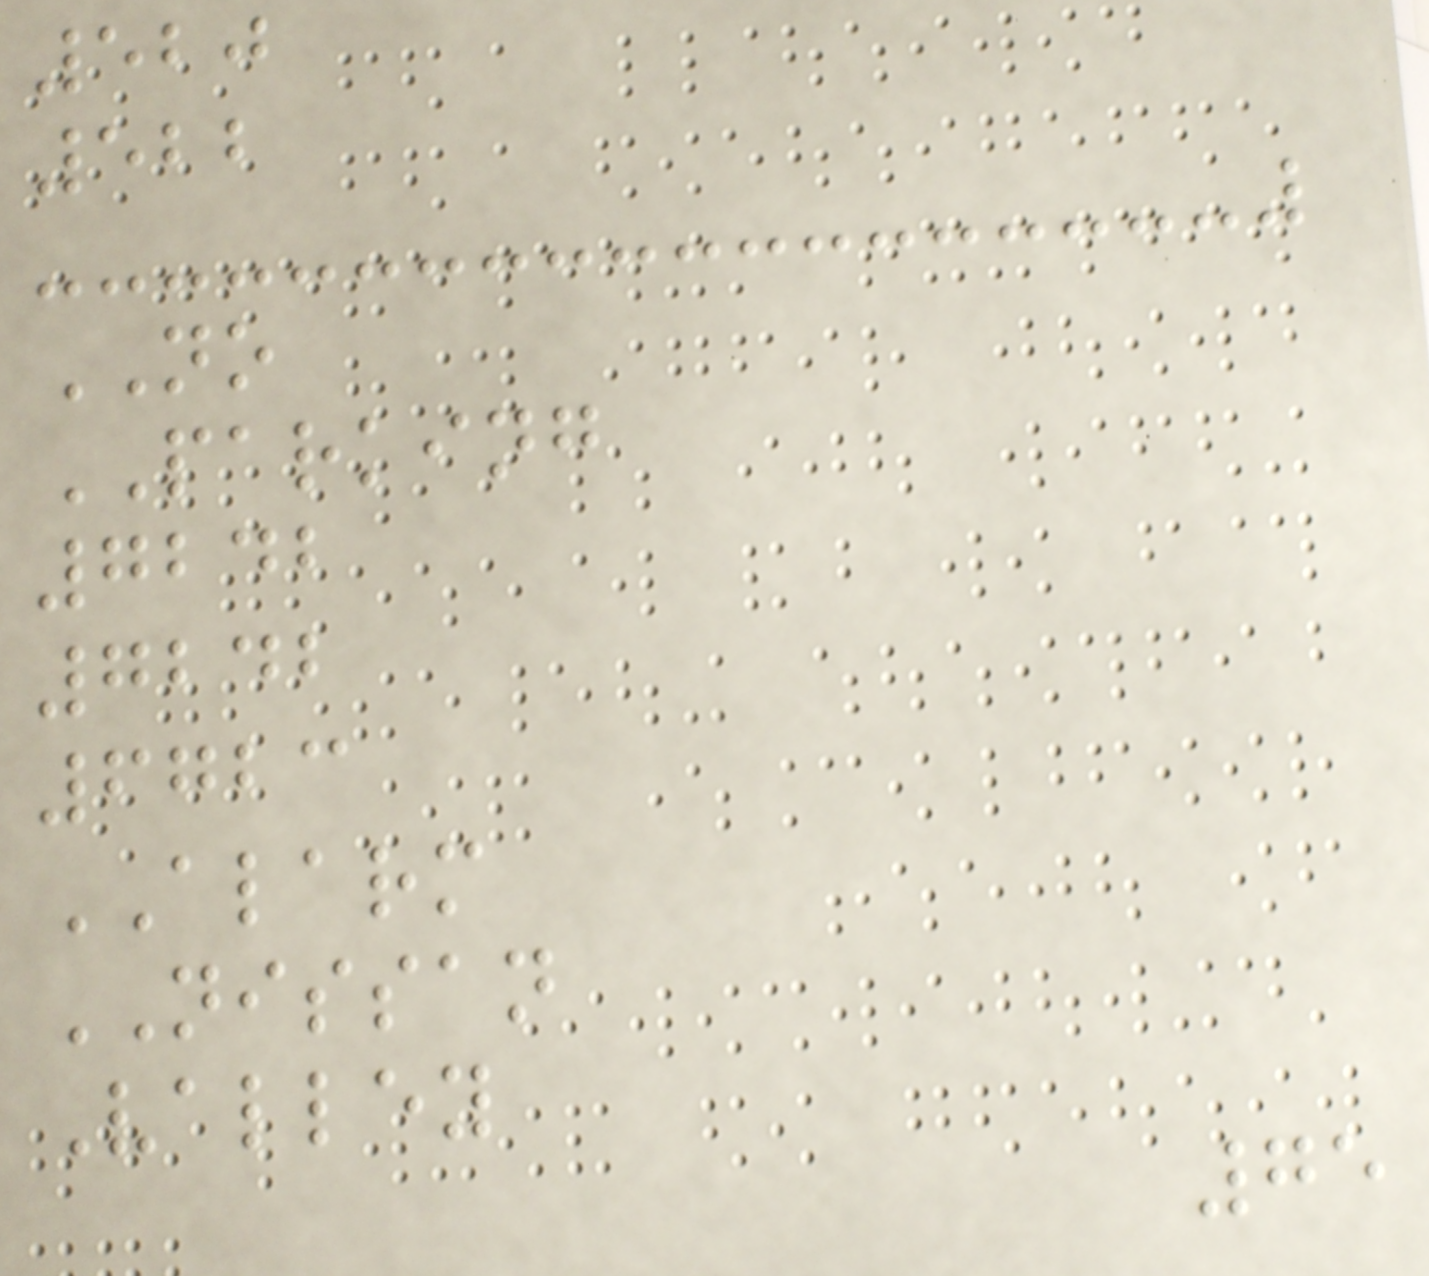520
522
NO
PARKING
7242
7242
6723
ALARM
NISSAN
Valley
75
